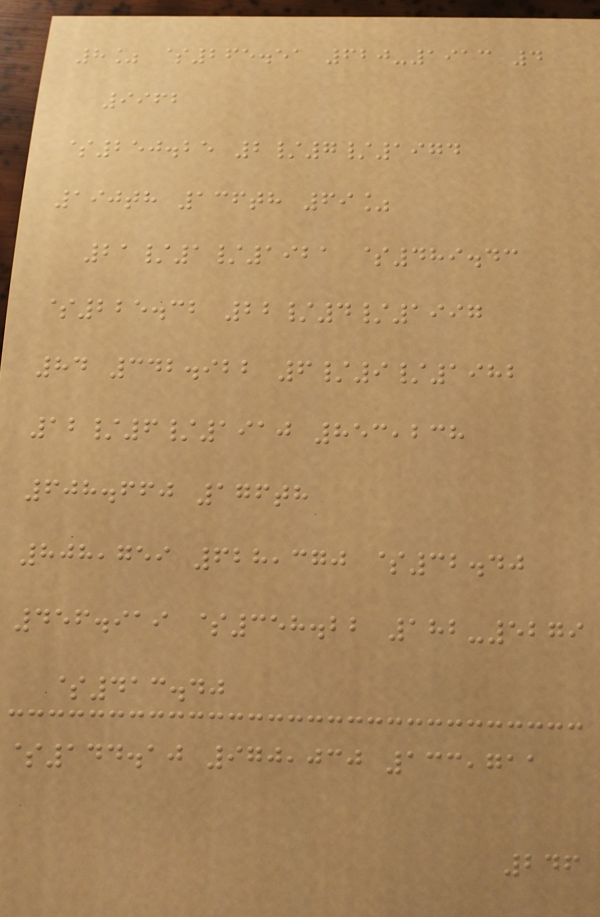8% $265.51 620-1913 4
9962
$250.25 2/7/1974
190th 136th 69%
21/1/1921 $489.43
$225.32 22/4/1997
84 342.922 6/9/1982
12/6/1910 853,238
608.660 176th
808,759 628,370 $32.40
456.919 $358.22 182-5279
$413.40
$144.10 970,030 133,711
246
